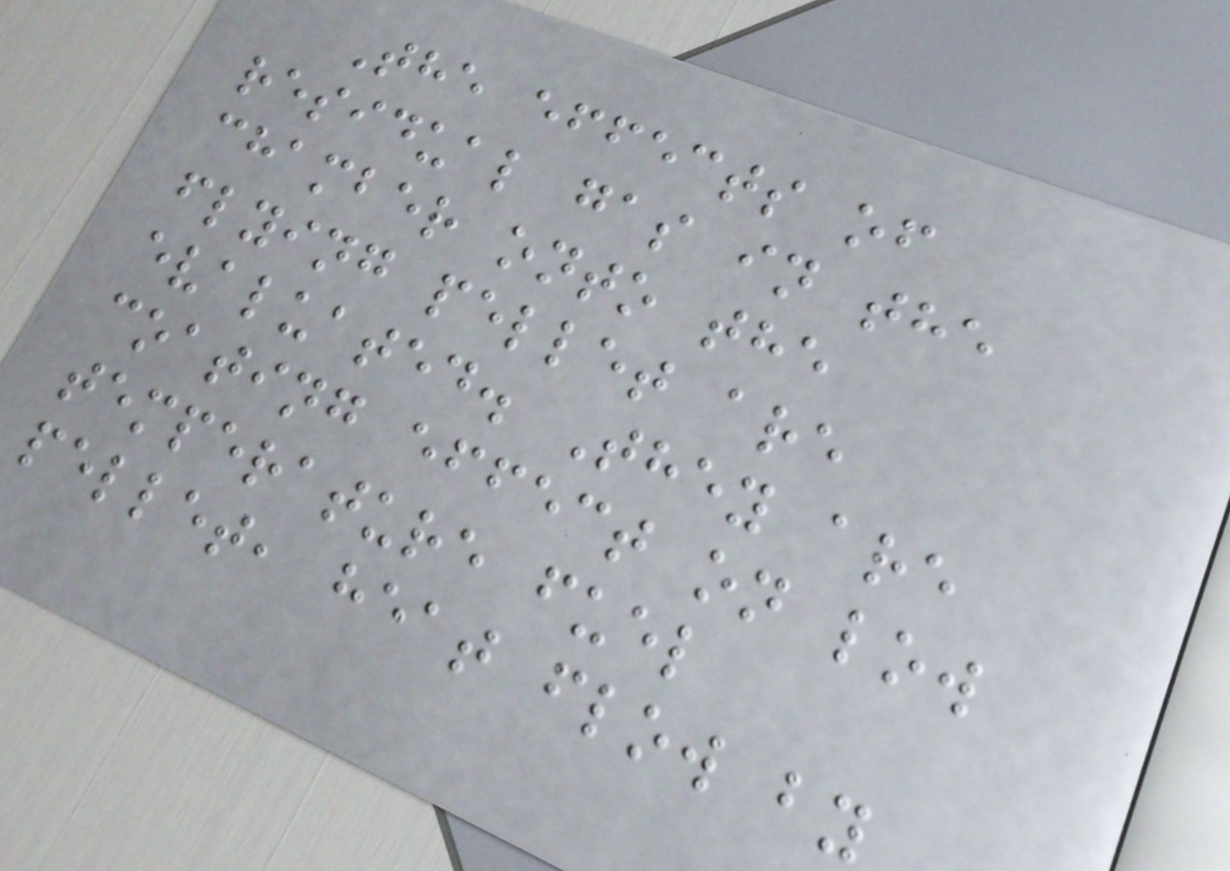The effects of
residual gas in the
chamber onto the
flying pellet are
evaluated. They are
coating effect on low
temperature fuel
pellet, heat flow by
